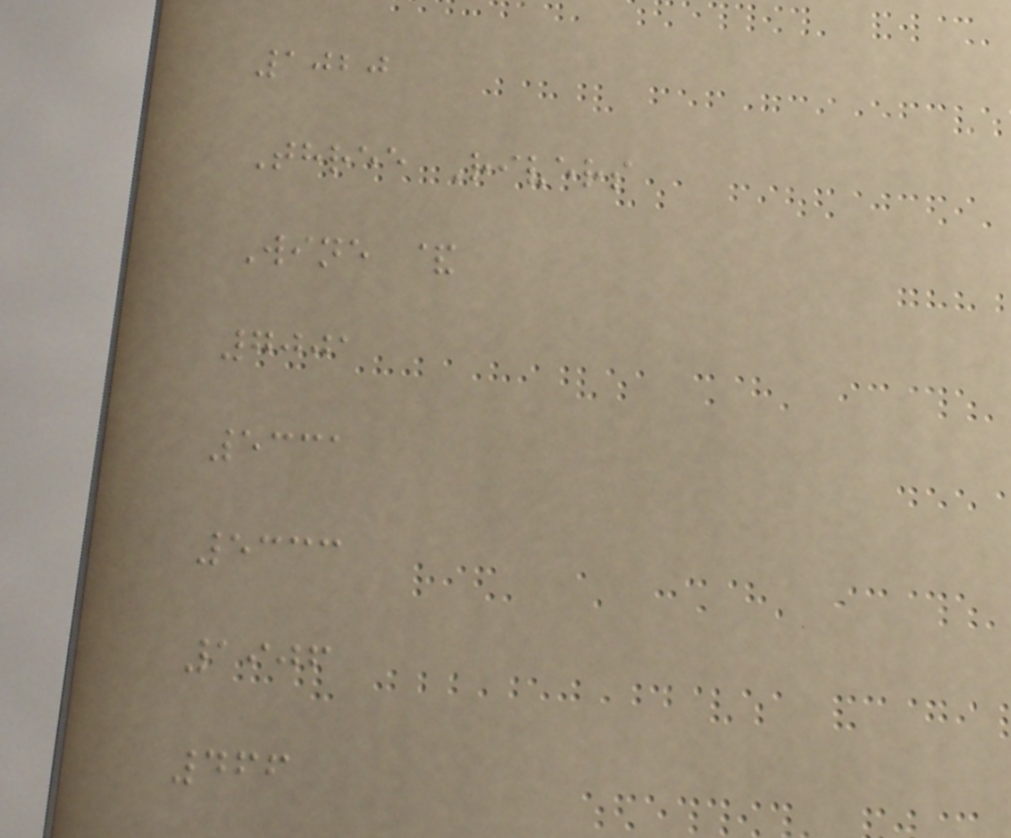1020
Three Rivers
Wine &
7001
5331
5333
1906
466
